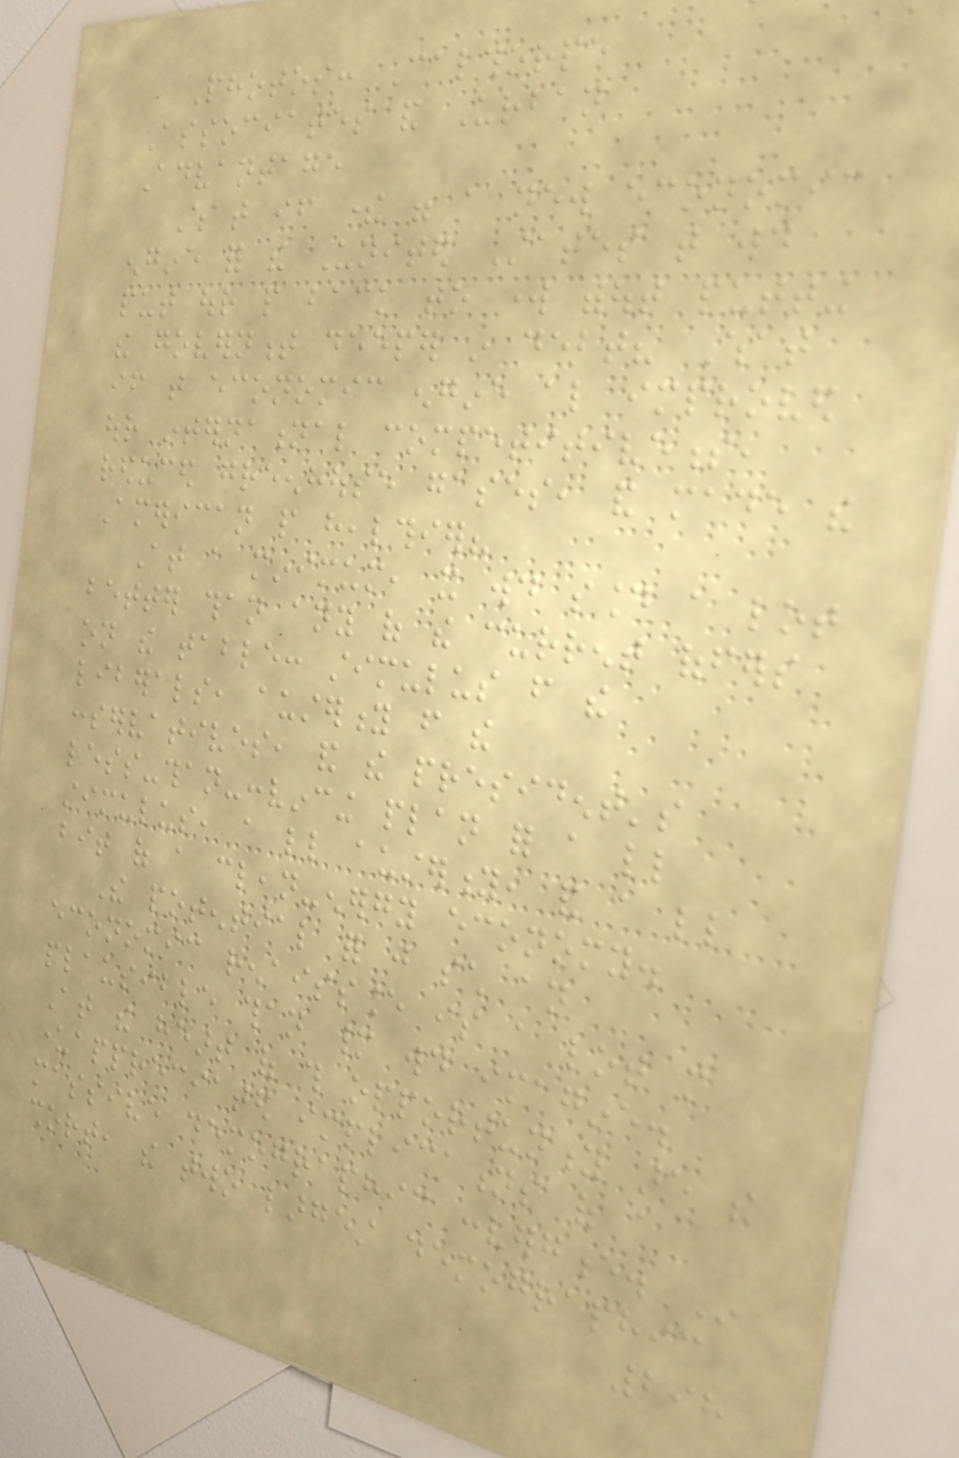Photos: Calthorpe
Associates and Urban
Advantage
What if there were a new economic
engine for the United States that would
put our people back to work without putting
the government deeper in debt? What
if that economic engine also improved
our international competitiveness,
reduced greenhouse gases, and made the
American people healthier?
At a minimum, it would sound a lot
better than any of the current offers
on the table: stimulus from the
liberals, austerity from the
conservatives, and the president's
less-than-convincing plan for a little
stimulus, a little austerity, and a little
bit of a clean-energy economy.
The potential for just such an
economic renaissance is a lot more
plausible than many would imagine.
At the heart of this opportunity are the
underappreciated implications of a
massive demographic convergence. In
short, the two largest demographic
298
